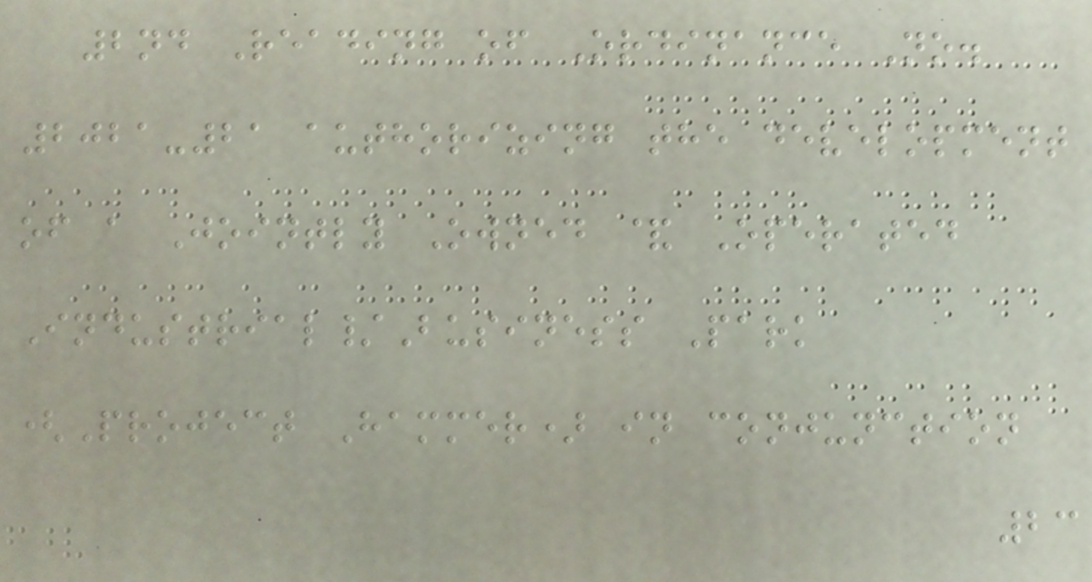2nd Reading of Ordinance No.
2021-21 authorizing the development
of a Jointly Owned & Operated
Industrial/Business Park
(Project Hammer) in conjunction
23
